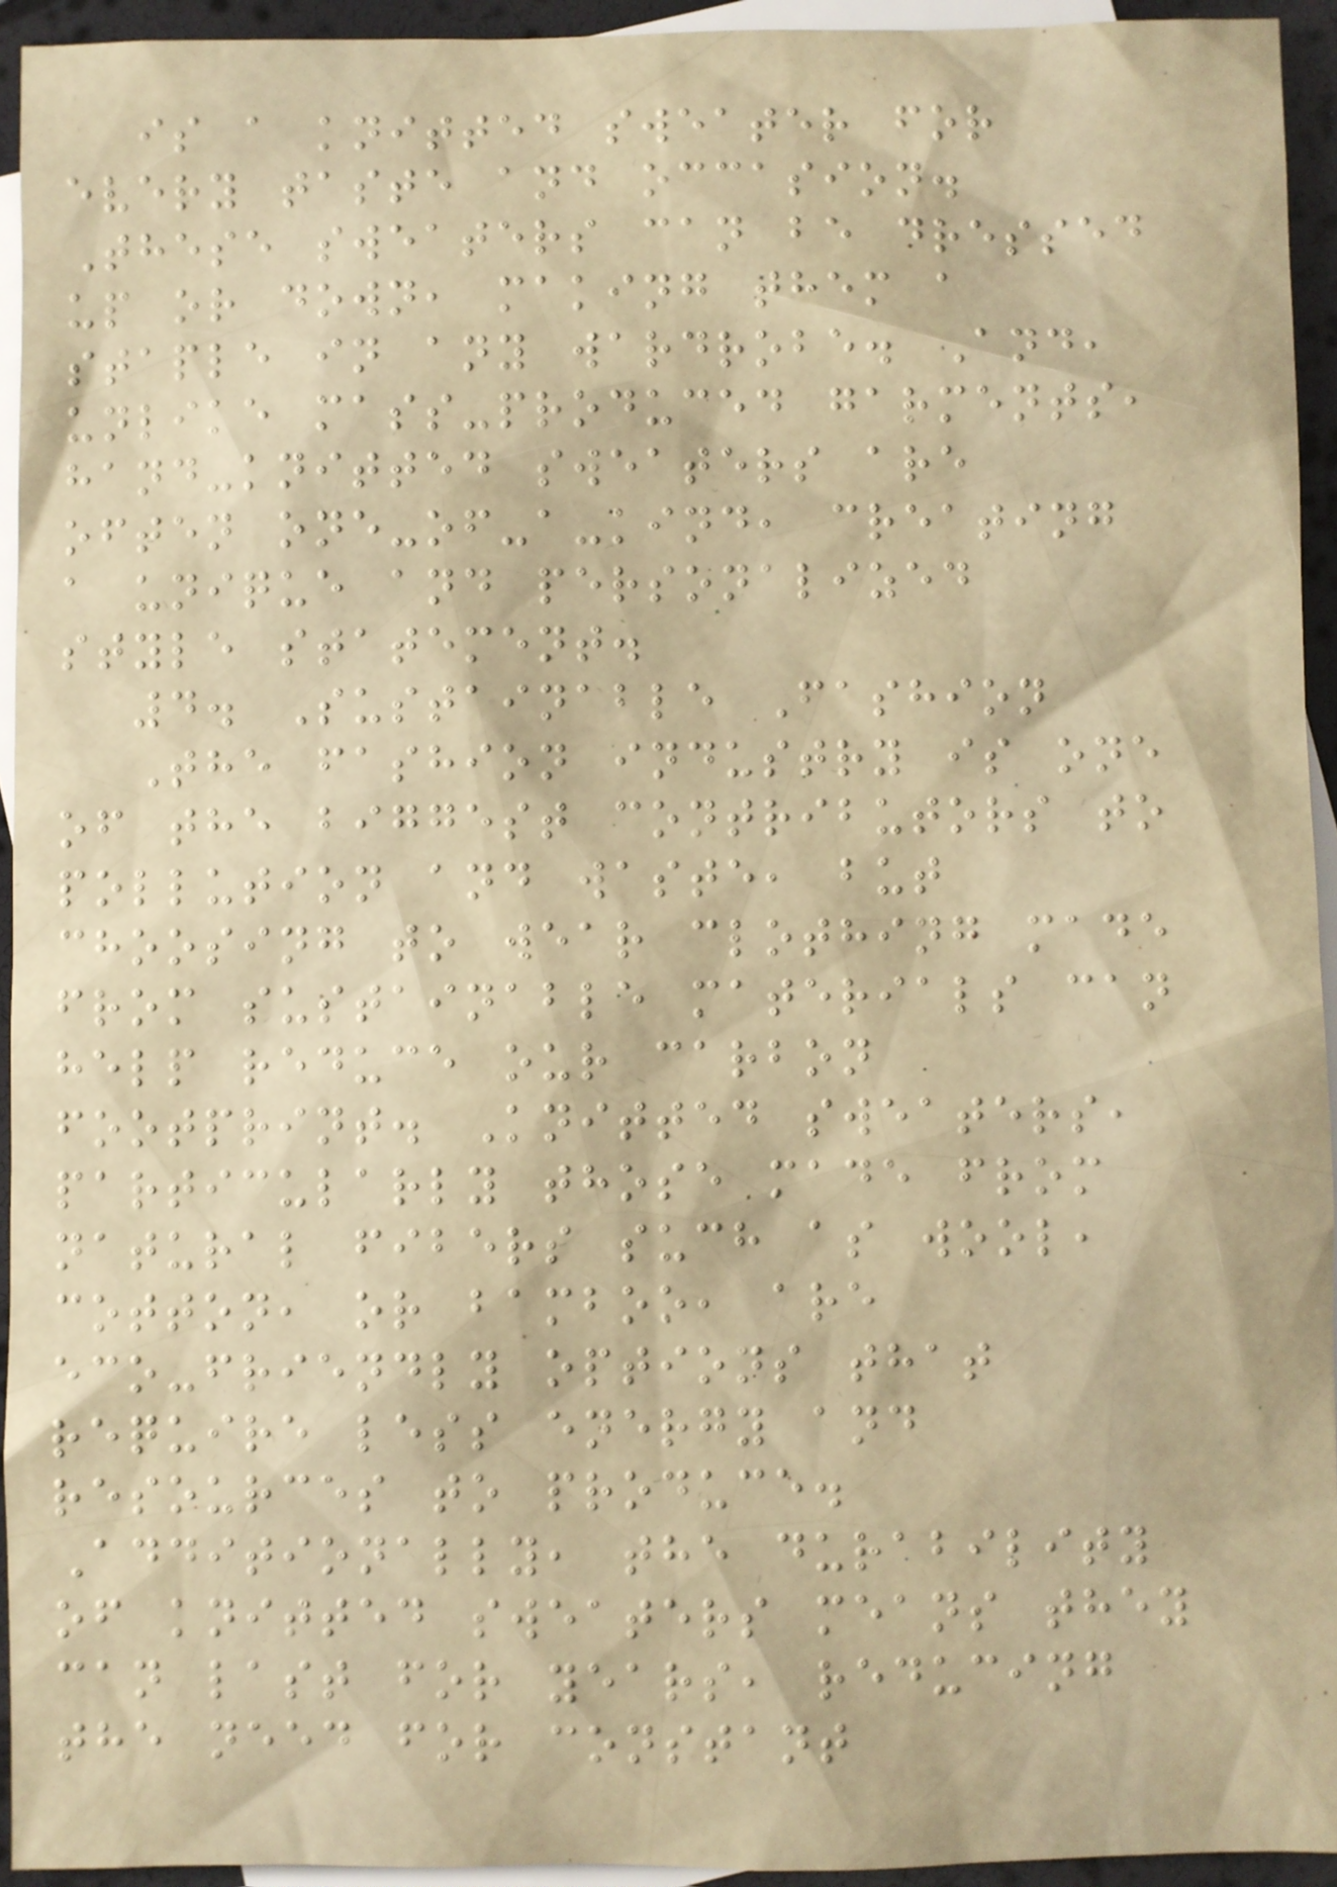is a knitted sweater for
every taste and occasion.
These sweaters can be dressed
up or down, making them a
staple in any wardrobe. And,
unlike mass-produced garments,
hand-knitted sweaters are
often one-of-a-kind, creating
a unique and personalized
style statement.
4. Sustainable Fashion
The fashion industry is one
of the biggest contributors to
pollution and waste, but
choosing to wear clothing made
from sustainable materials can
help reduce our carbon
footprint. Knitted sweaters,
particularly those made from
natural fibers such as wool,
cotton, or bamboo, are
eco-friendly options that
require less energy and
resources to produce.
Additionally, the durability
of knitted sweaters means they
can last for years, reducing
the need for constant
